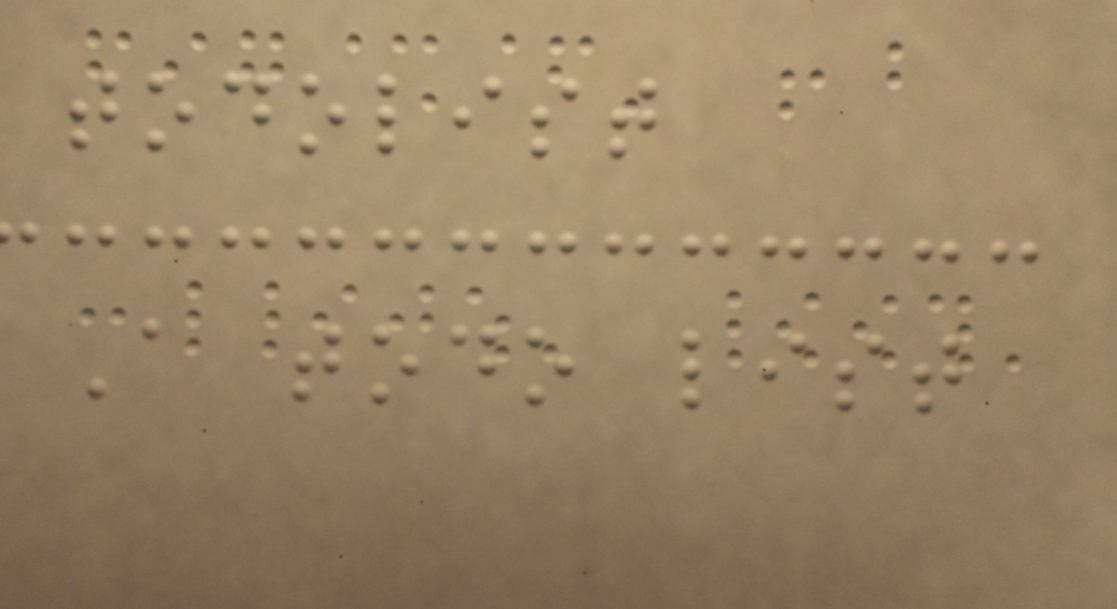todolist
A todo list
